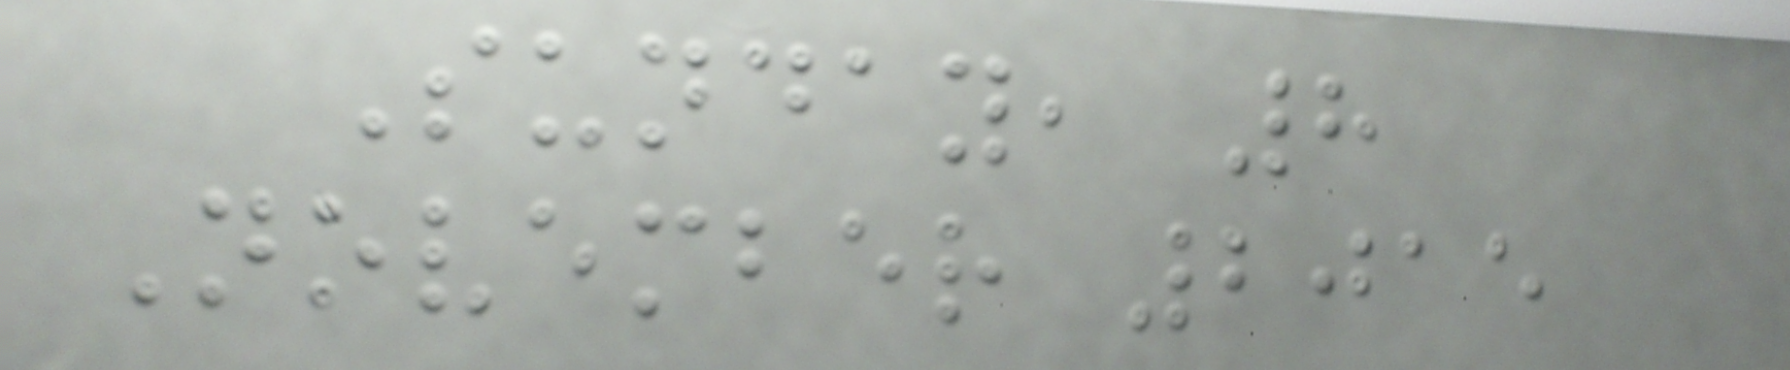Sunday, 8
November 2015
